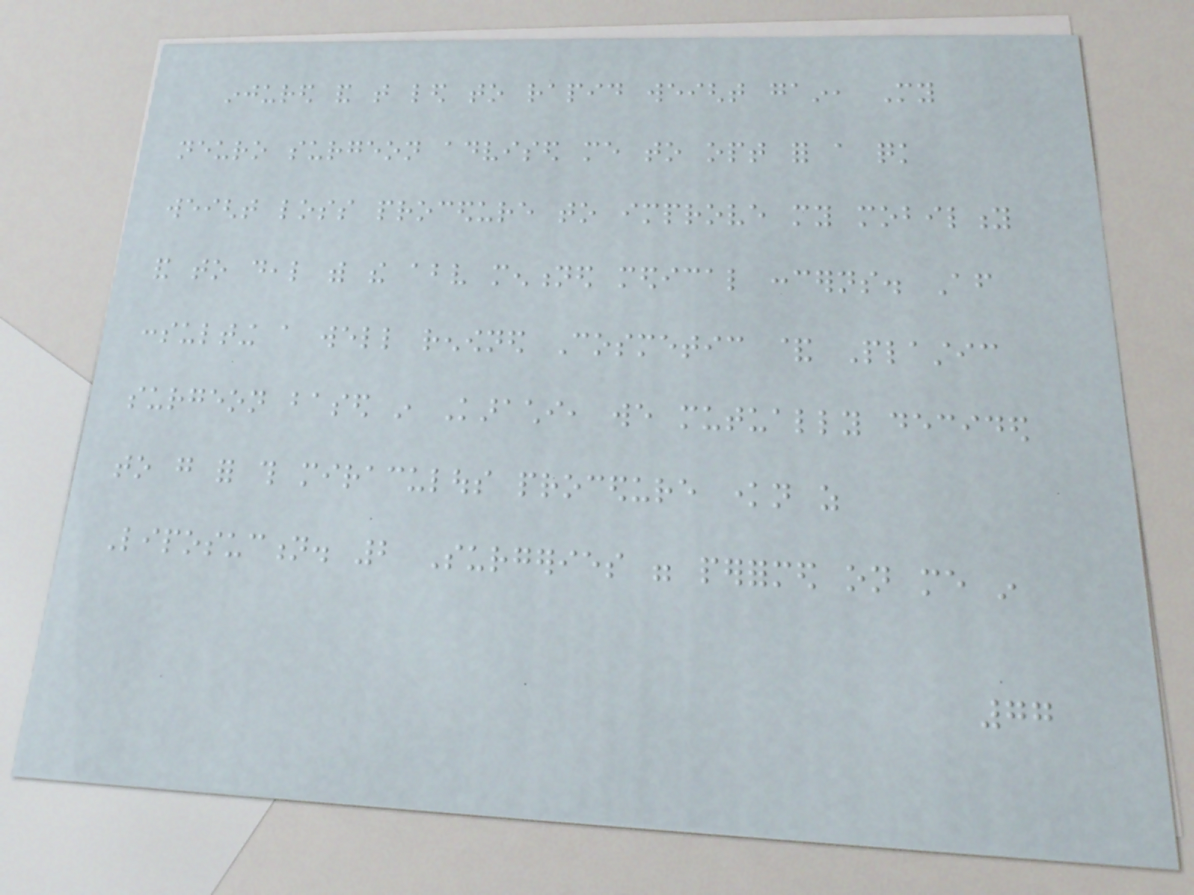injured and that led to rapid weight gain, My
neuro surgeon advised me to opt for a quick
weight loss procedure to improve my mobility
and to deal with the above mentioned medical concerns. After
consulting a well renowned Cosmetic & Plastic
surgeon based in Karachi, we mutually decided
to go for this miraculous procedure known as
Liposuction. 2 Surgeries were performed on me in
77
